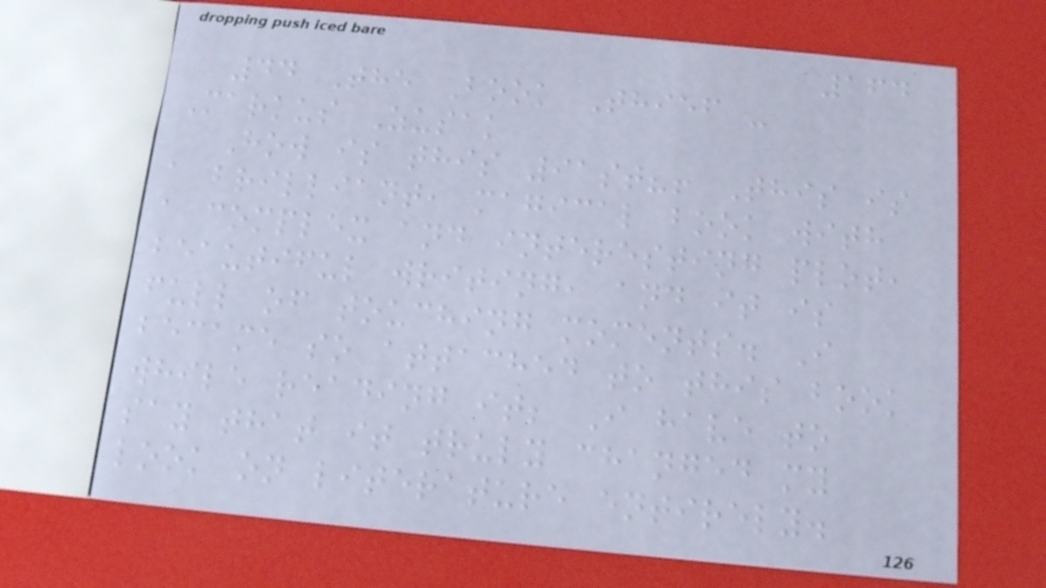164
44 The Book Thief -
Markus Zusak
How is this 91st?! This is
a brilliant, magical book with
a complex and interesting plot,
beautiful writing, and it is
full of touching moments. I
became so attached to this book
while reading it; I have to
say that it truly changed my
look on literature entirely.
